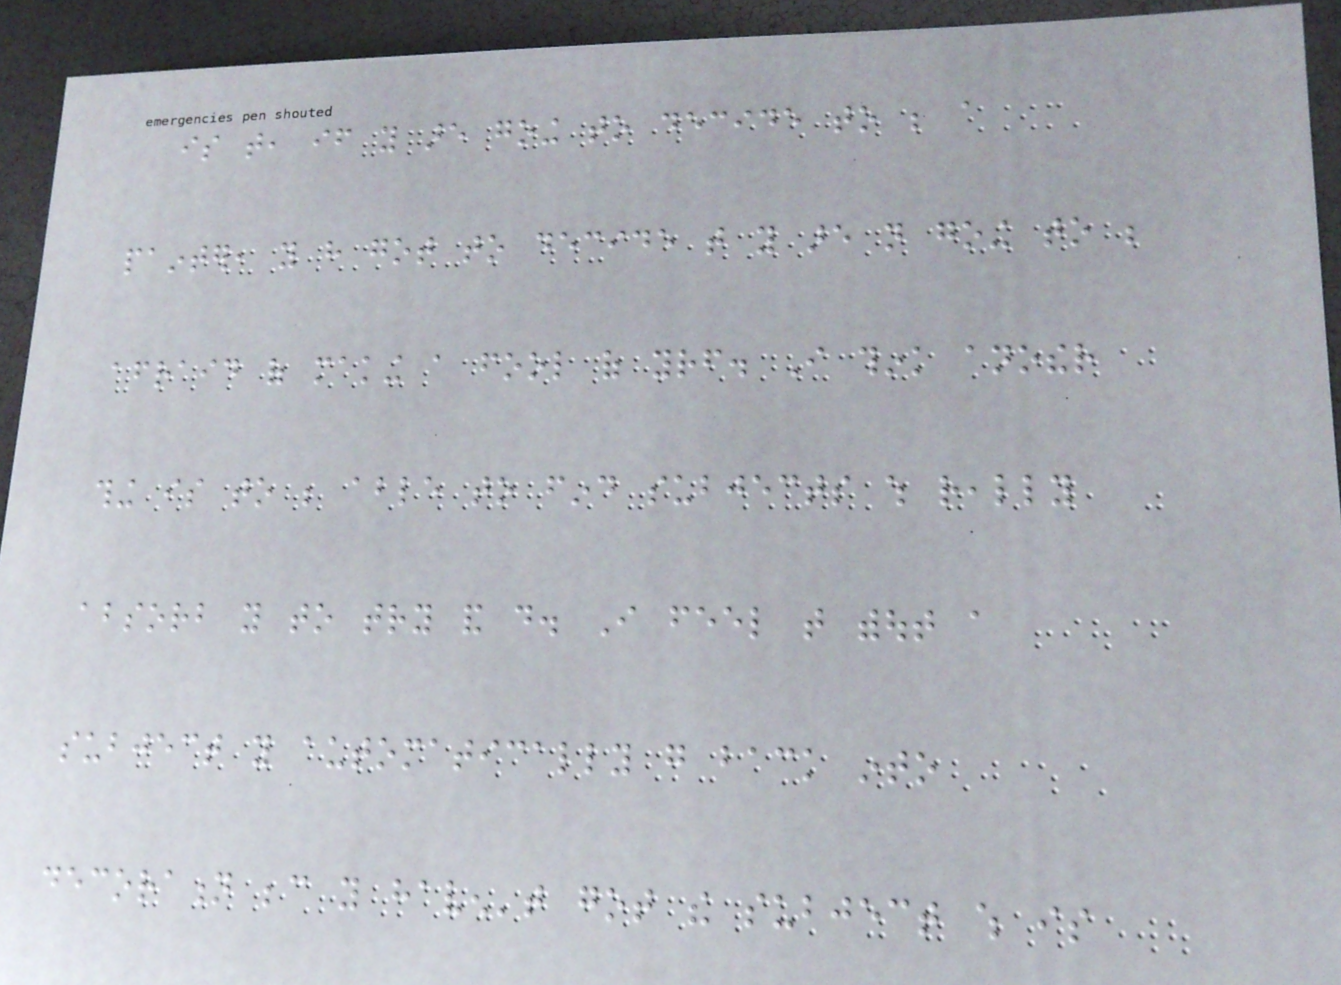is that, if you are going to decide to be a
painter, you have got to decide that you are not going to be
afraid of making a fool of yourself. I think another
thing is to be able to find subjects which really
absorb you to try and do. I feel that without a
subject you automatically go back into
decoration because you haven't got the subject which is
